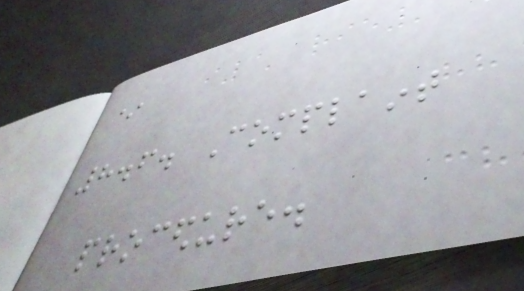*
8.6. Complaint
procedure.
